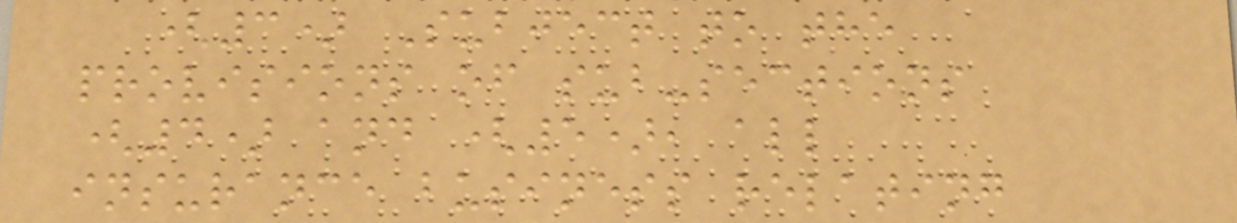(3) Subject to the
provisions of sub-sections
(4) and (5), all
insurance business relating
